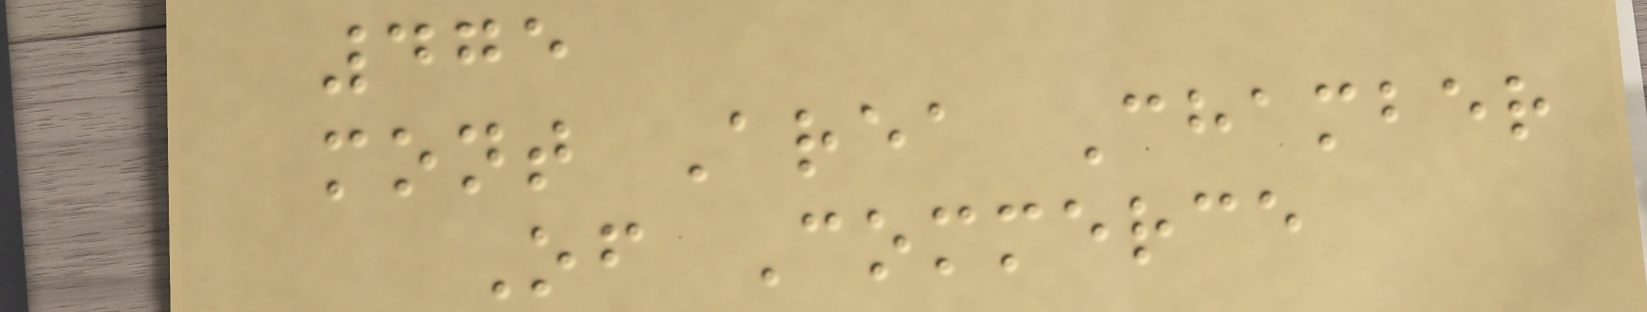475
mont Area Chamber
Of Commerce
